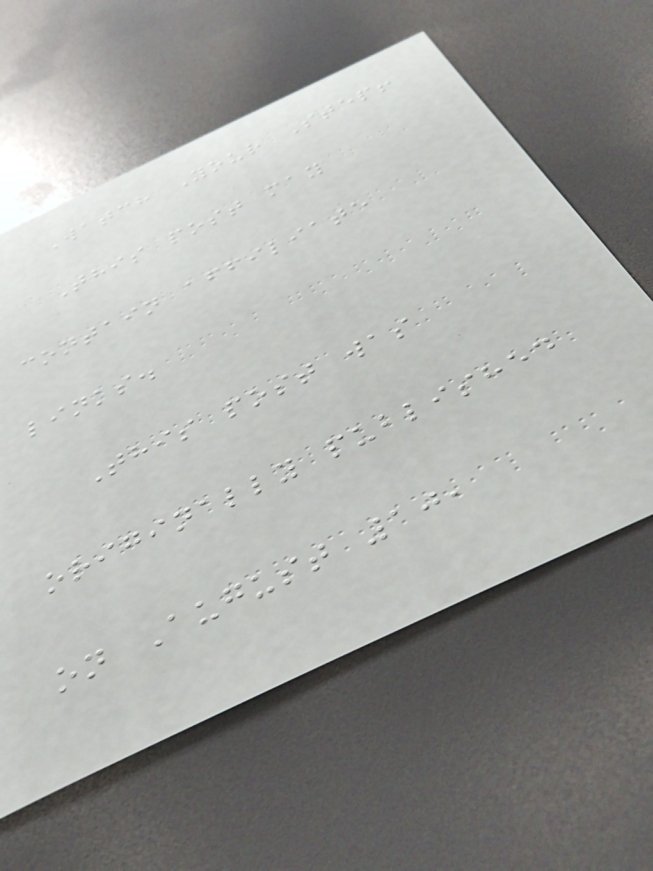Watch Your Step!
This post may
contain affiliate
links.
This post was
originally published
on August 10,
